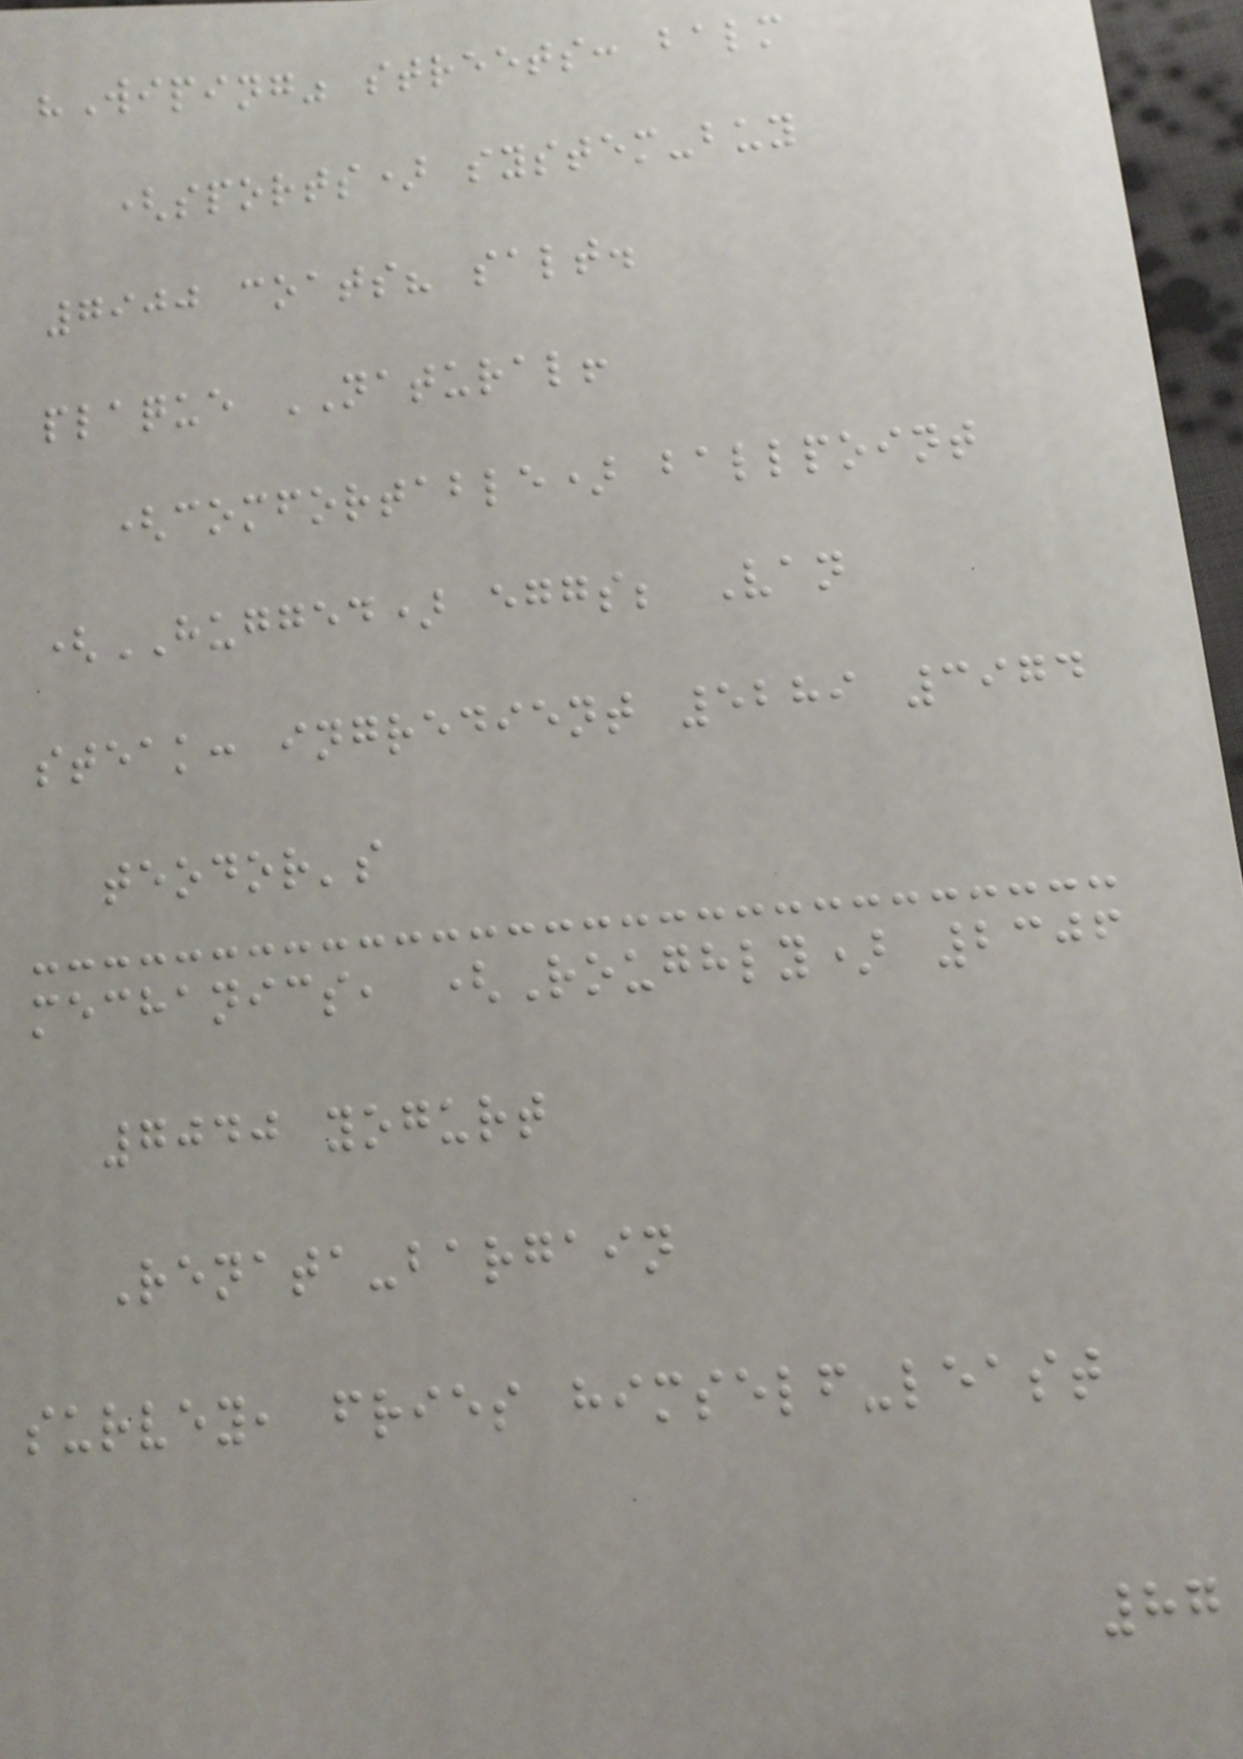"Wiping" streets: balm
(sports) system-buy
7900 coats? salt.
plaque NATURAL!
(comfortable) ballpoint
(HUGGED) eggs; Van
steak: ingredient 5289 3974
teodor's
mechanics, (Roughly) 2306
7040 yogurt
Renata-bargain
survey, fries himself-least
87
